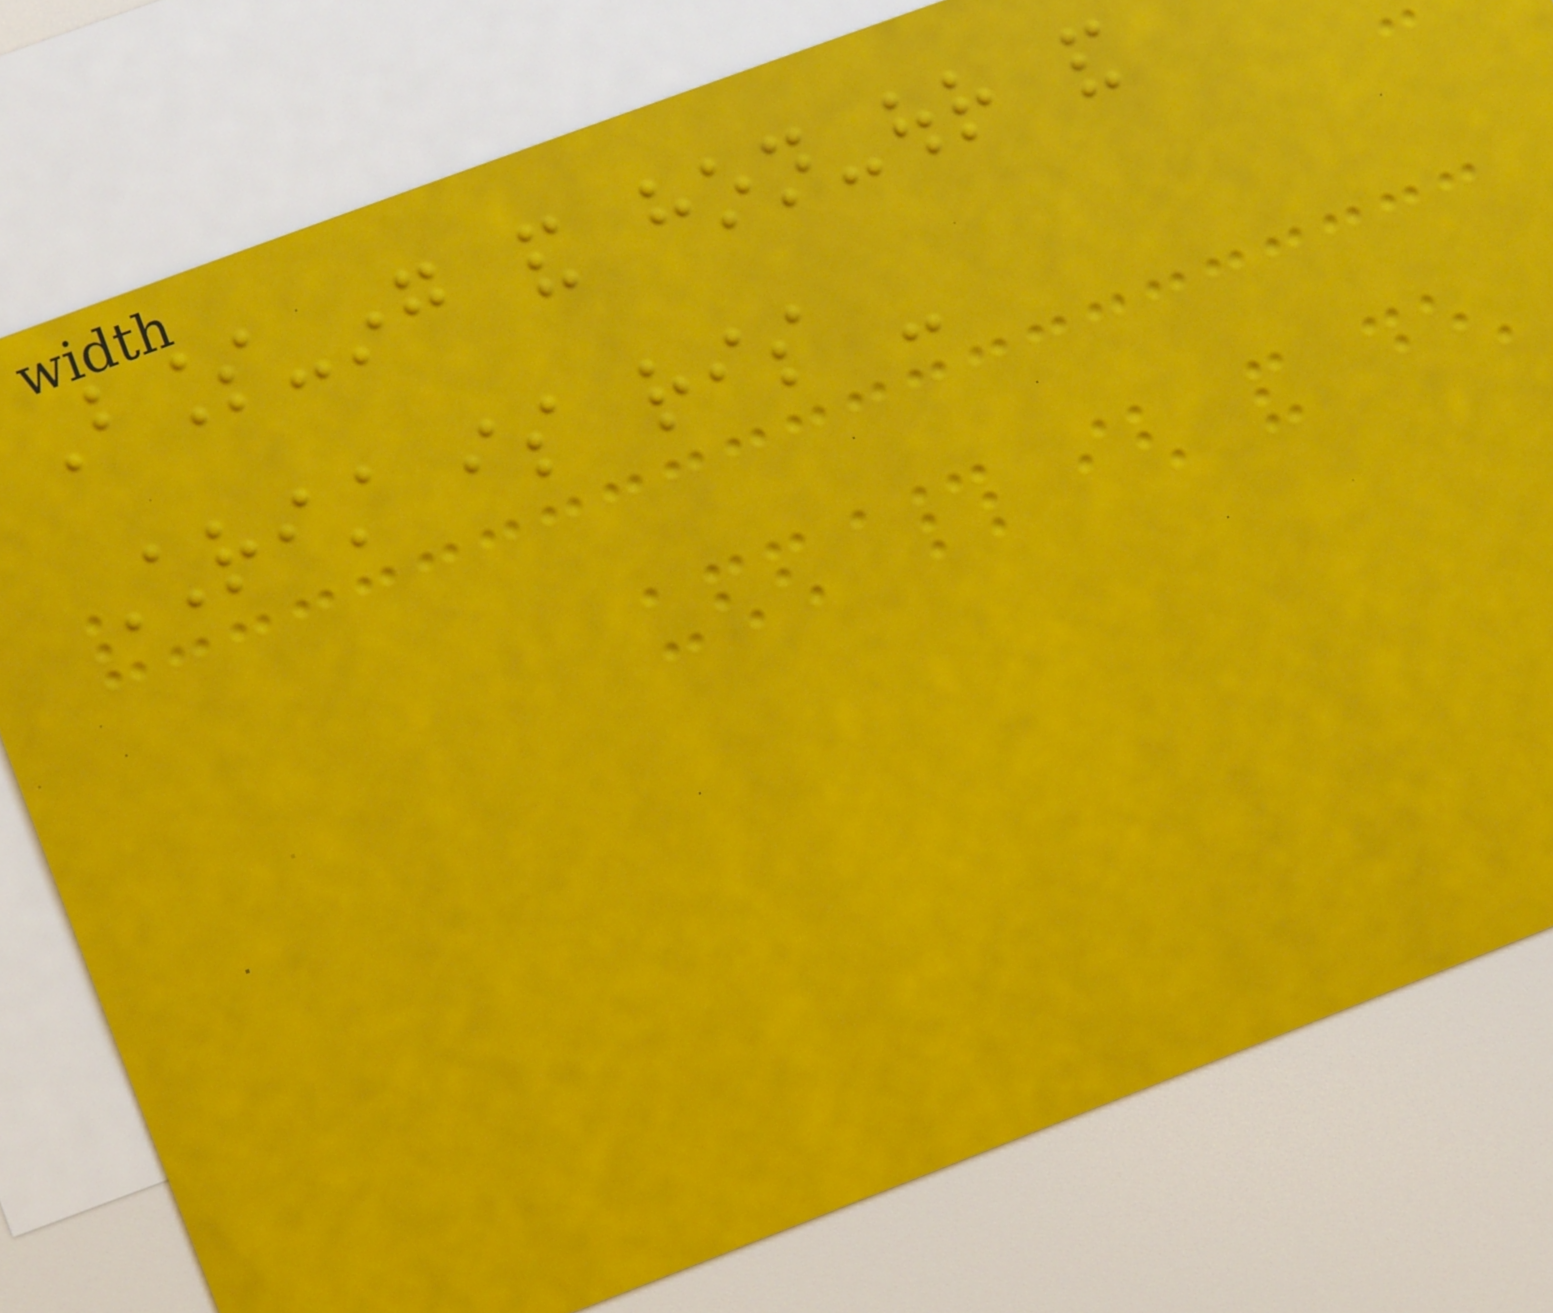Bless-ing and hon-our and
Christ is ris -
